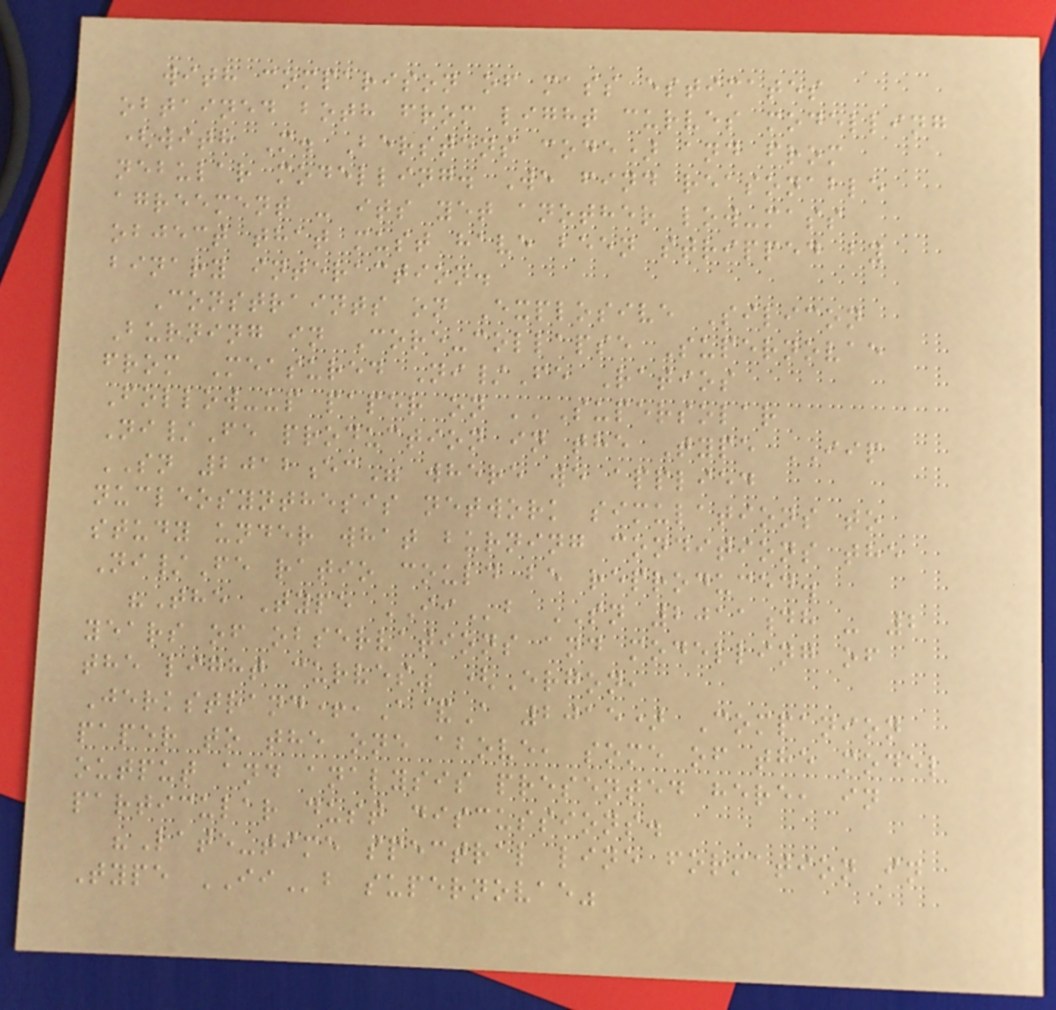with comparison of mass estimates
obtained both from light curves modelling
(with M. Berstens code) and from
nebular modelling. We find reasonable
agreement - its yet another low-mass
object that must have been stripped by
binary interaction.
Constraints on Explosive Silicon
Burning in Core-collapse Supernovae
from Measured Ni/Fe Ratios
Follow-up paper on ''Supersolar
Ni/Fe production in the Type IIP
SN 2012ec" where we applied
nucleosynthesis network simulations to
study under what burning conditions the
Ni/Fe ratio could be reproduced.
"The Type IIb SN 2011dh - 2
years of observations and modelling of
the light curves" (Ergon,
Jerkstrand+,A&A 2015) Companion
paper to the one above, some of the model
output and analysis presented here, in
particular dust discussions.
"Late-time spectral line formation in
Type IIb supernovae"
